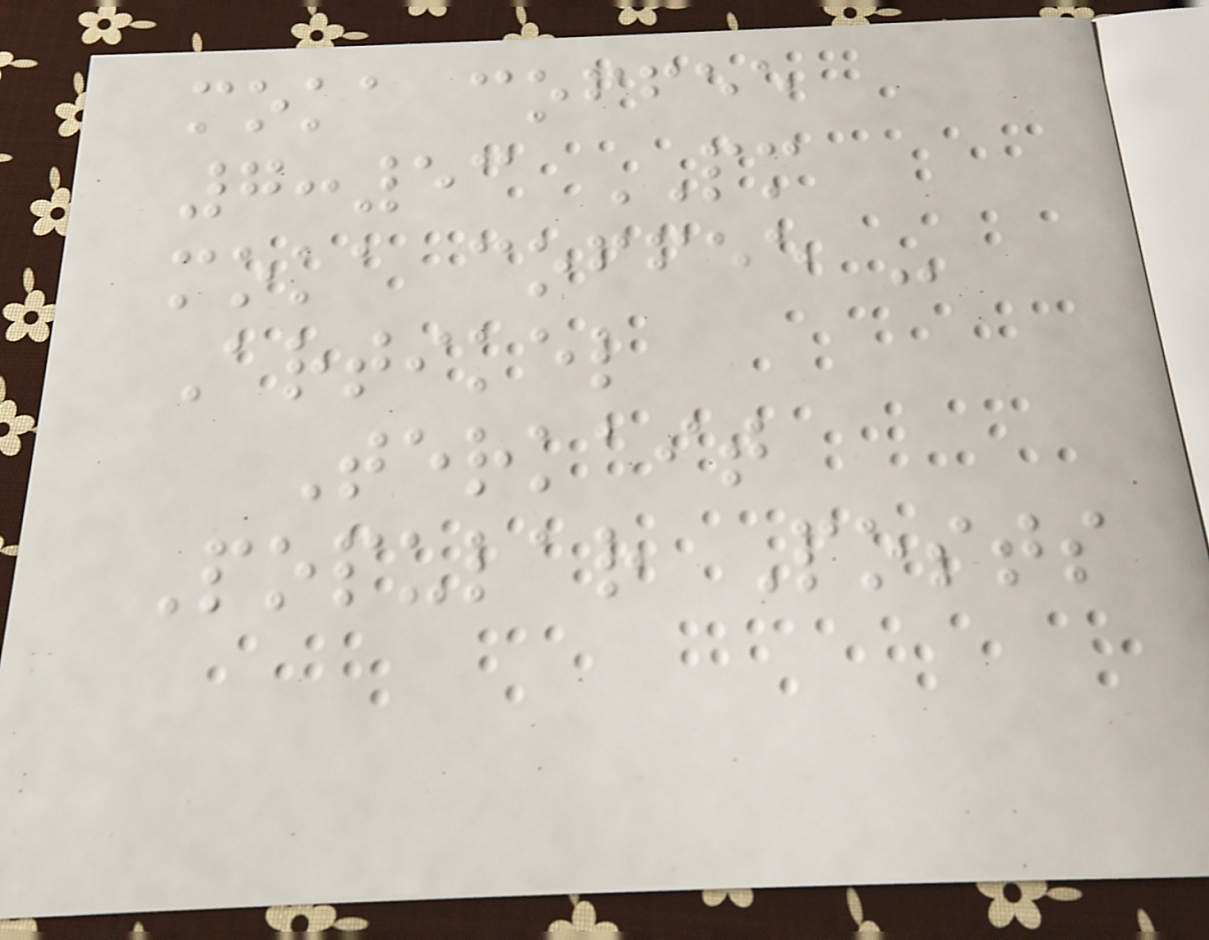moka coffee
7:53 PM
moka coffee -
Artikel
Terkait
Popular Posts
